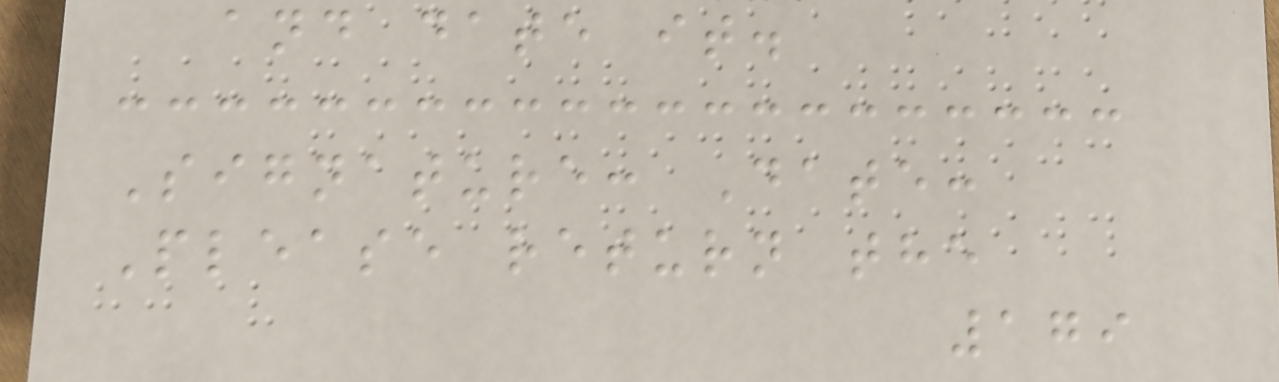and date it.
Signature: Date:
Please return the
179
